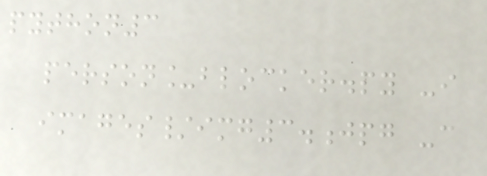python3
person_blocker.py -i
images/img3.jpg -c
